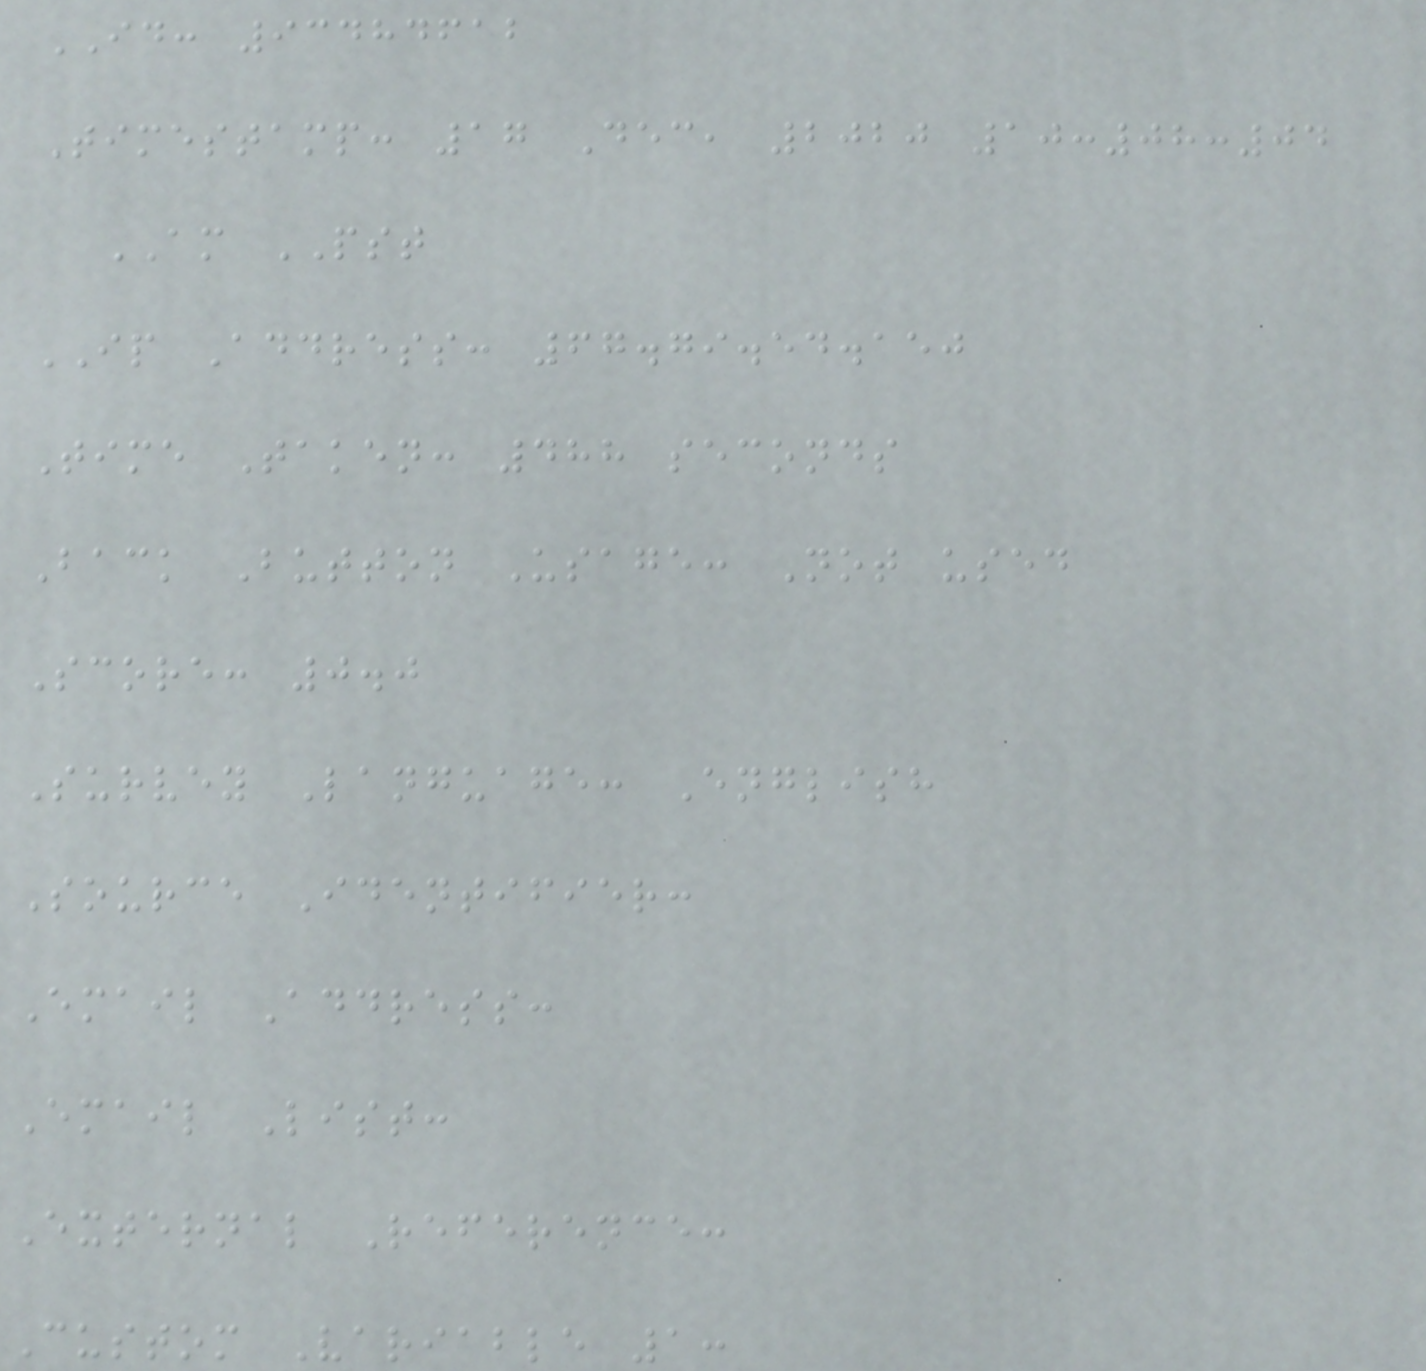ID: 93484612
Timestamp: 17 Dec, 2020 10:08:04
AM PST
IP Address: 67.79.54.150
Time Taken: 488 seconds
Back Button Usage: Not used
Score: 0.0
Survey Language: English
Source Identifier:
Email Address:
Email List:
External Reference:
Custom Variable 1:
